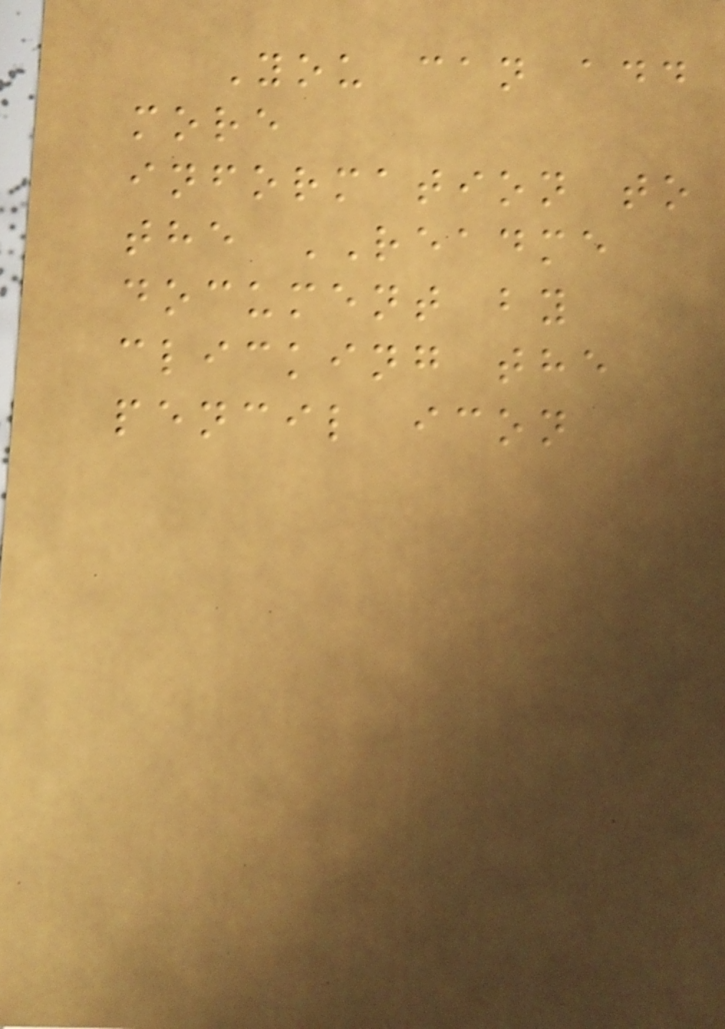You can add
more
information to
the README
document by
clicking the
pencil icon
